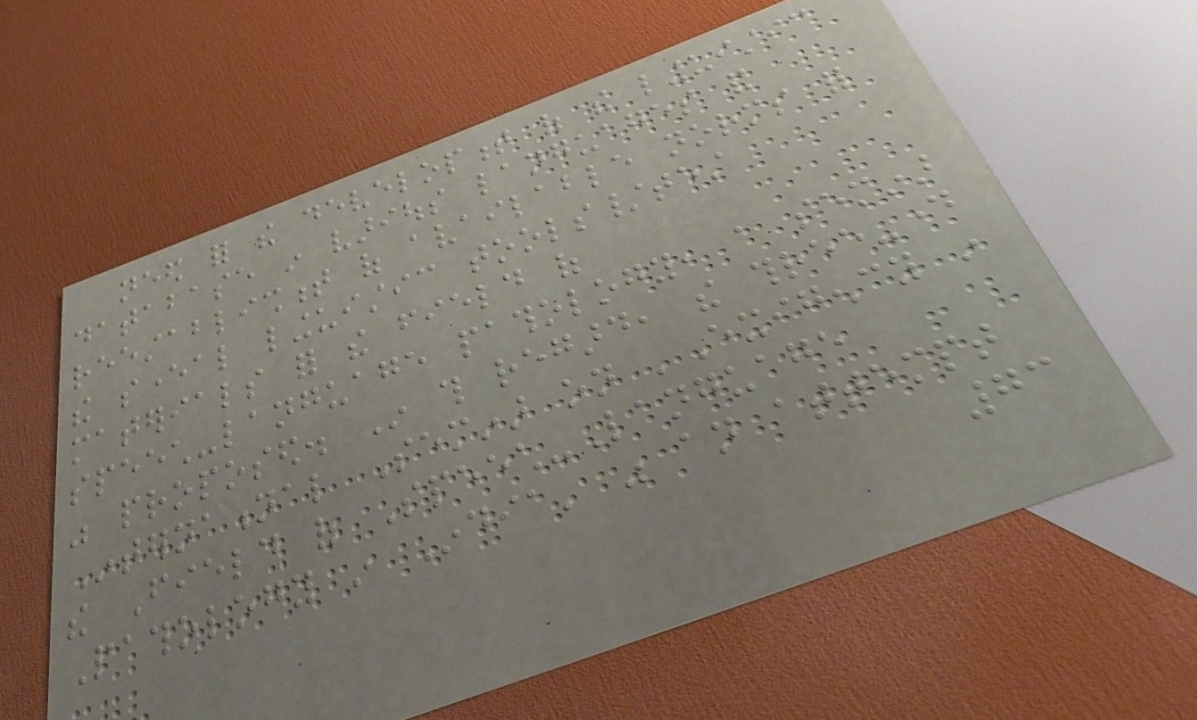need for the development of the linguistic
database in various languages and
reestablishment of available norms for
the several linguistic tools/test
materials for the field of
speech-language pathology, a seminar
was proposed. In this regard, the three-day
International Seminar on 'Exigency in
the Field of Speech-Language
Pathology in India' was an attempt
73
